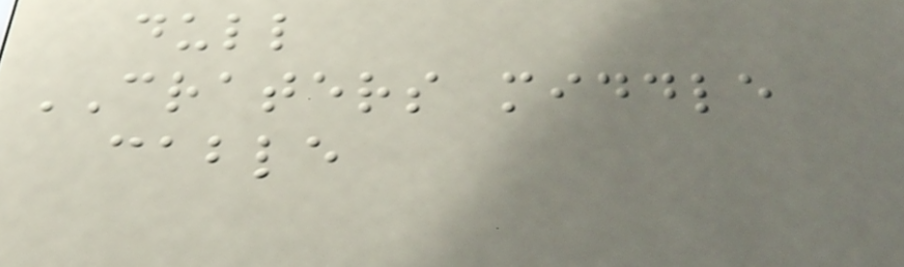dull
CRATERS middle
cable
